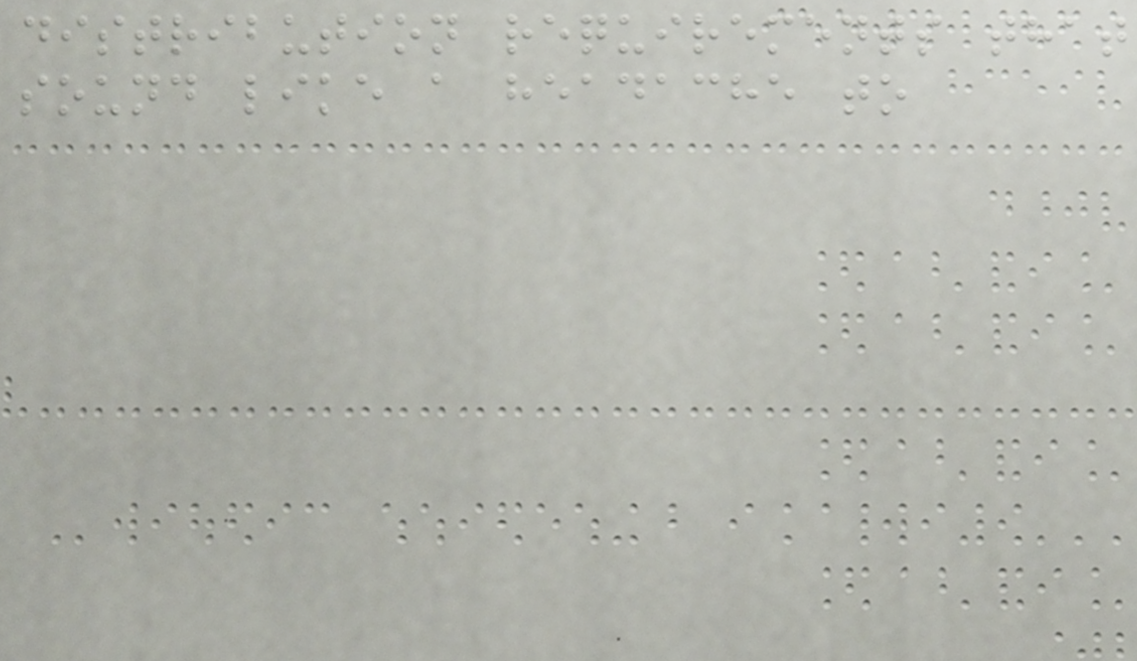distribution requirements that
sound like a headache to
